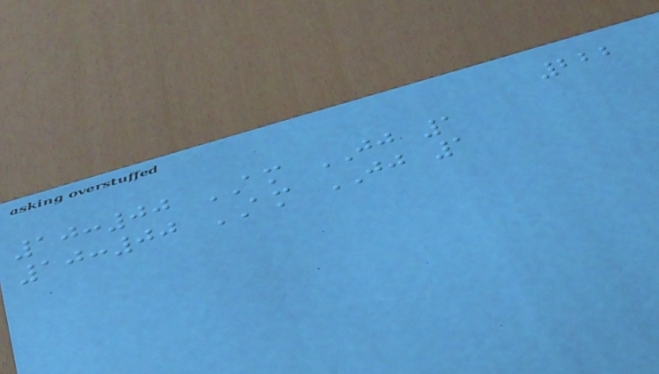222
10:00 AM JJ 1
10:00 AM JJ 1
